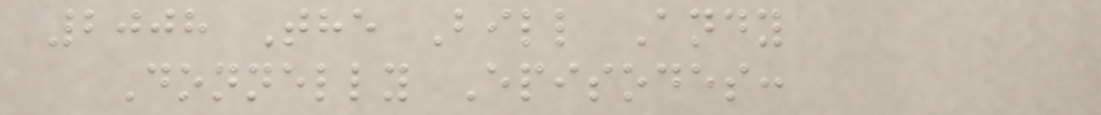2008 The Bill Andy
Donnelly Episodes:
